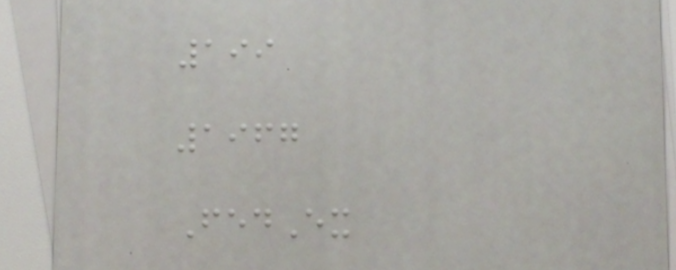199
1967
FedEx
